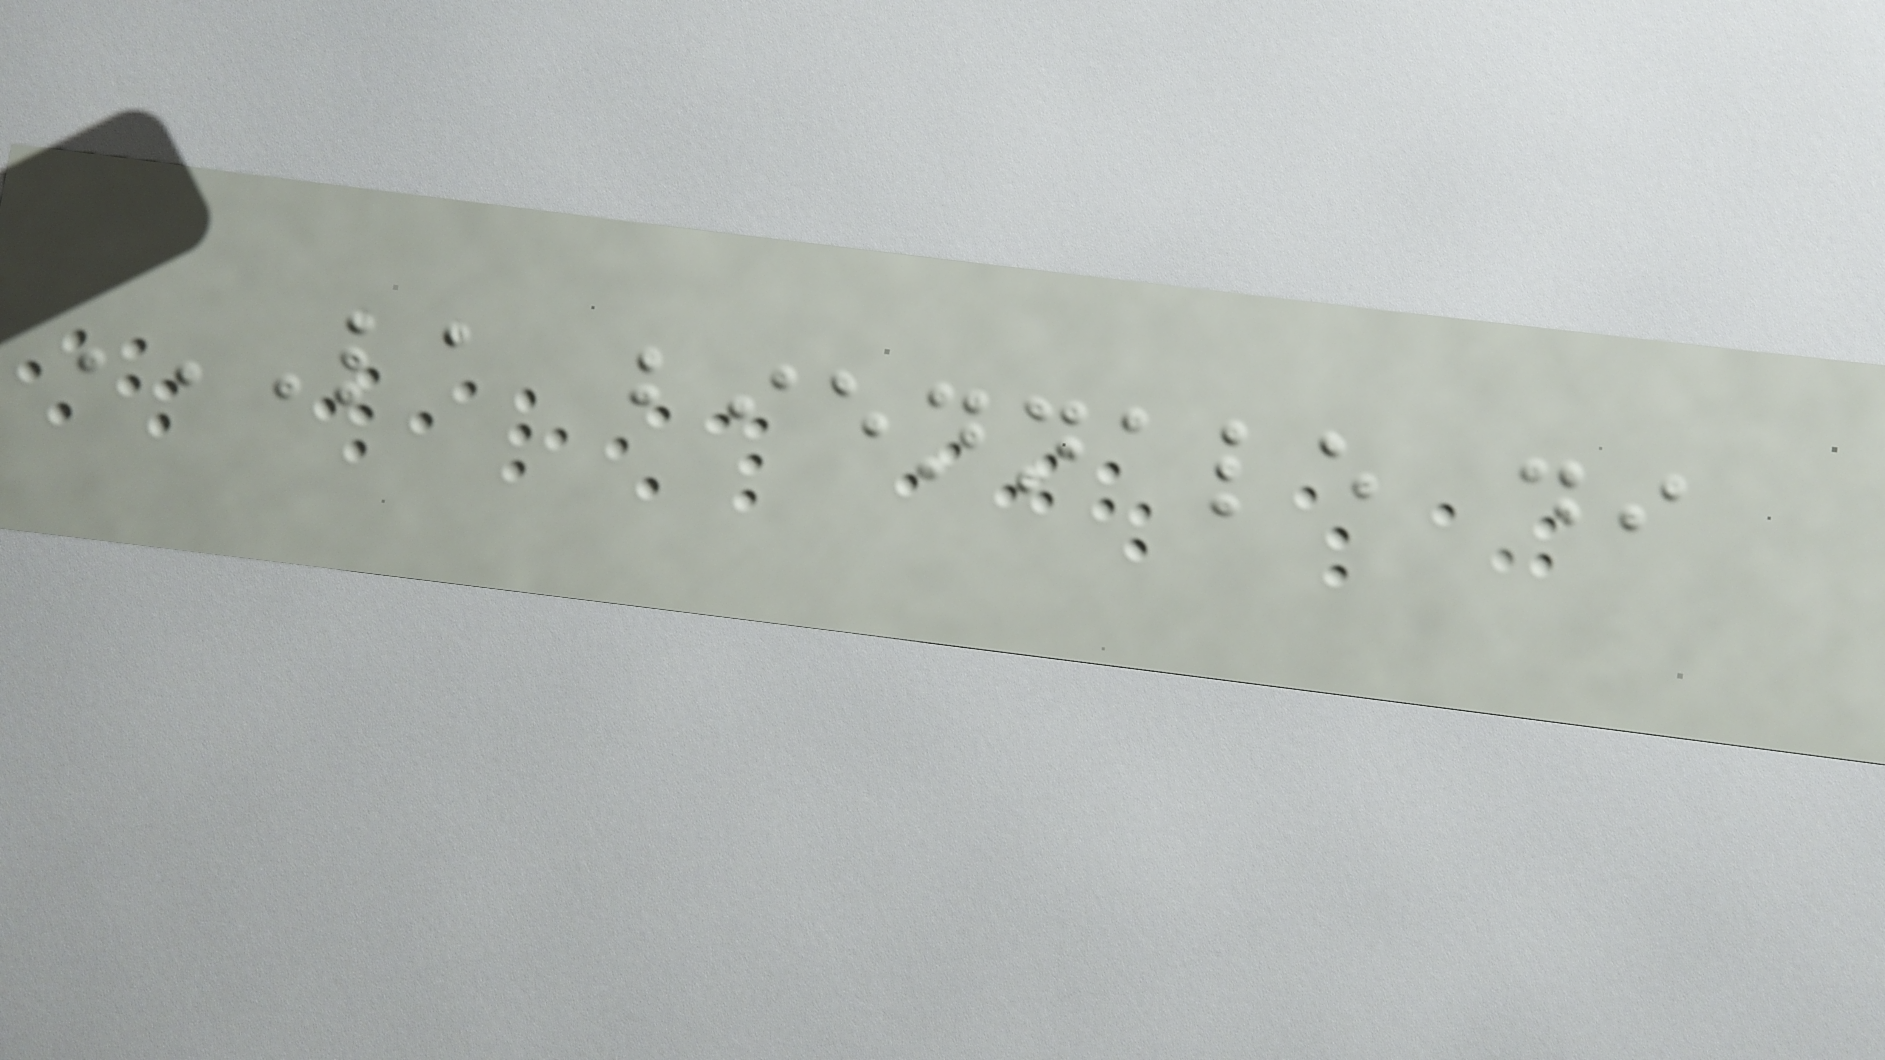LA BIENNALE DI
